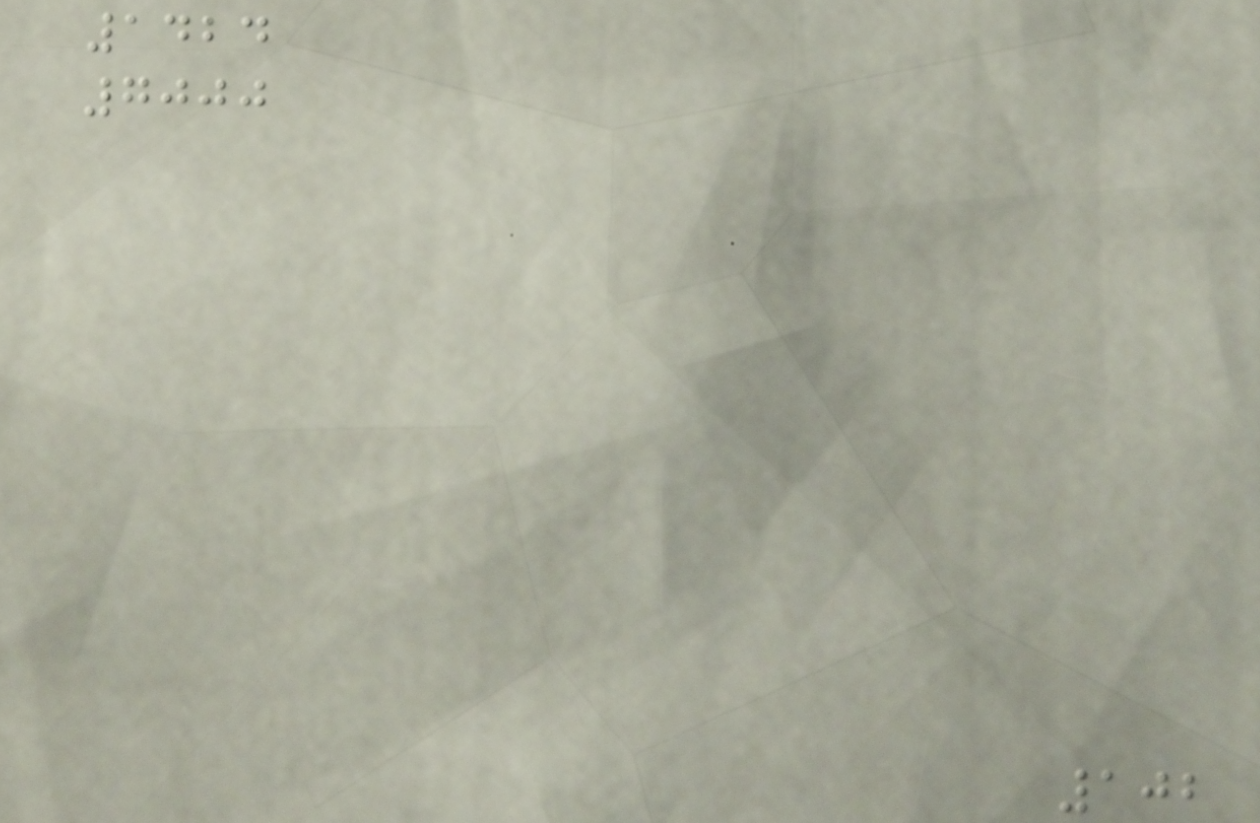1424
7000
102
